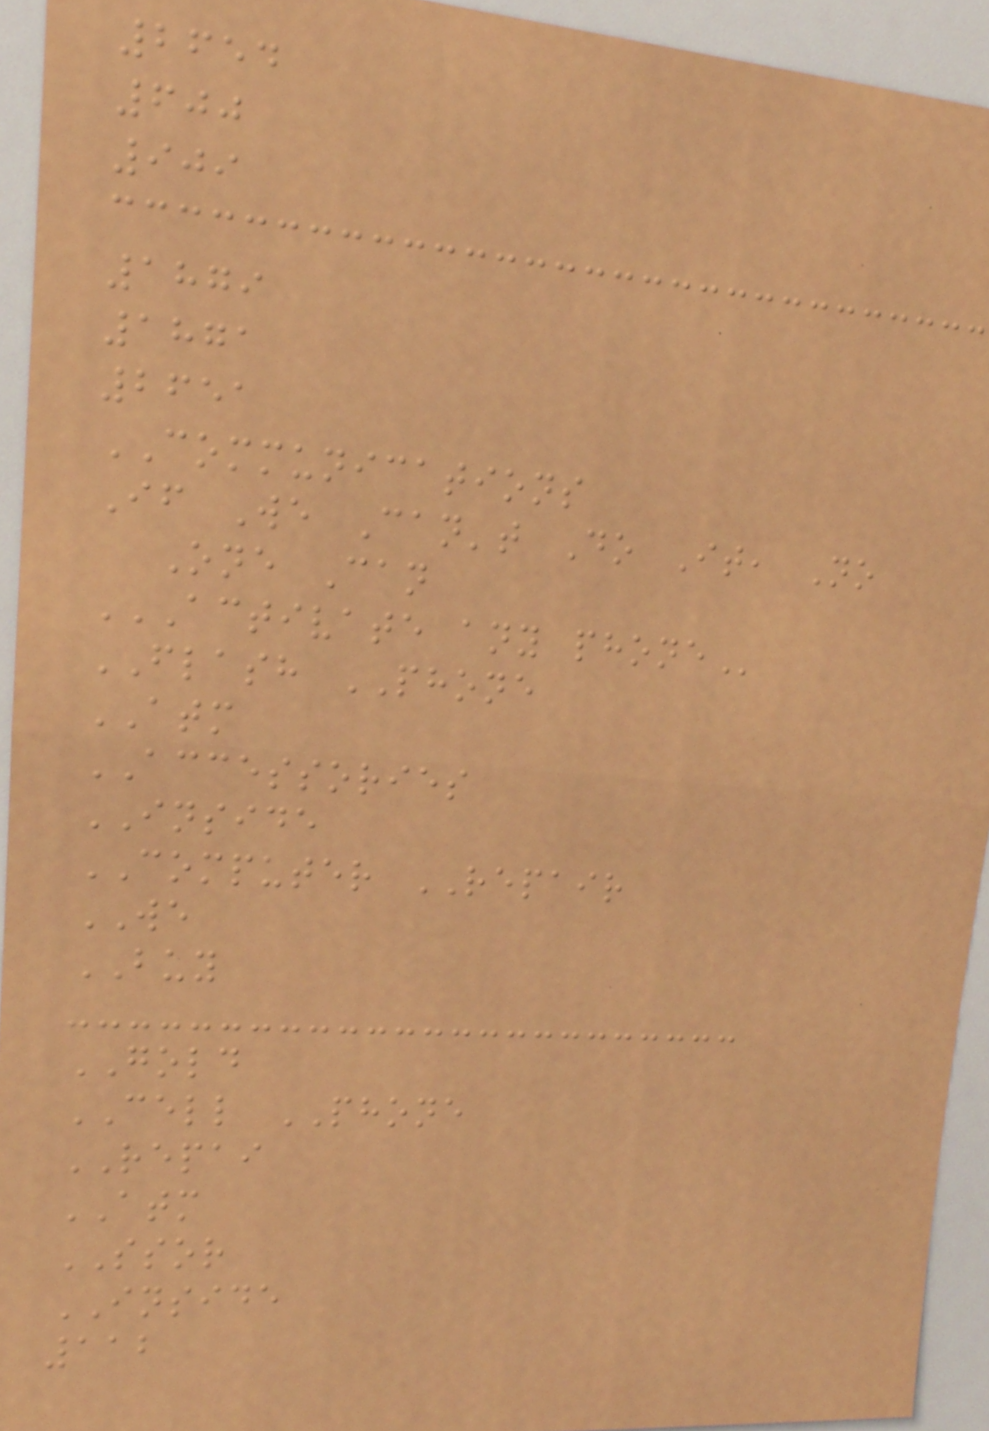2654
600
909
1879
1871
2651
COMMUNICATIONS
If We Can't Do It, No
One Can
ACTIVATE ANY PHONE
FLASH PHONE
ATM
ACCESSORIES
INSIDE
COMPUTER REPAIR
WE
BUY
GOLD
CELL PHONE
REPAI
ATM
SSOR
INSIDE
112
